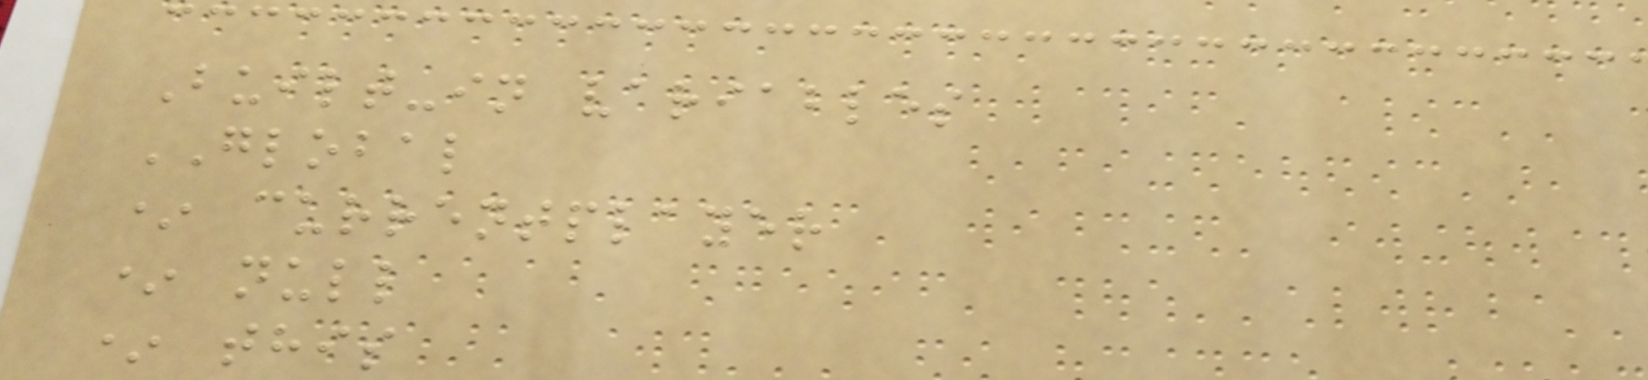Built-in variables
GLOBAL
* currentplayer
* null
* this
